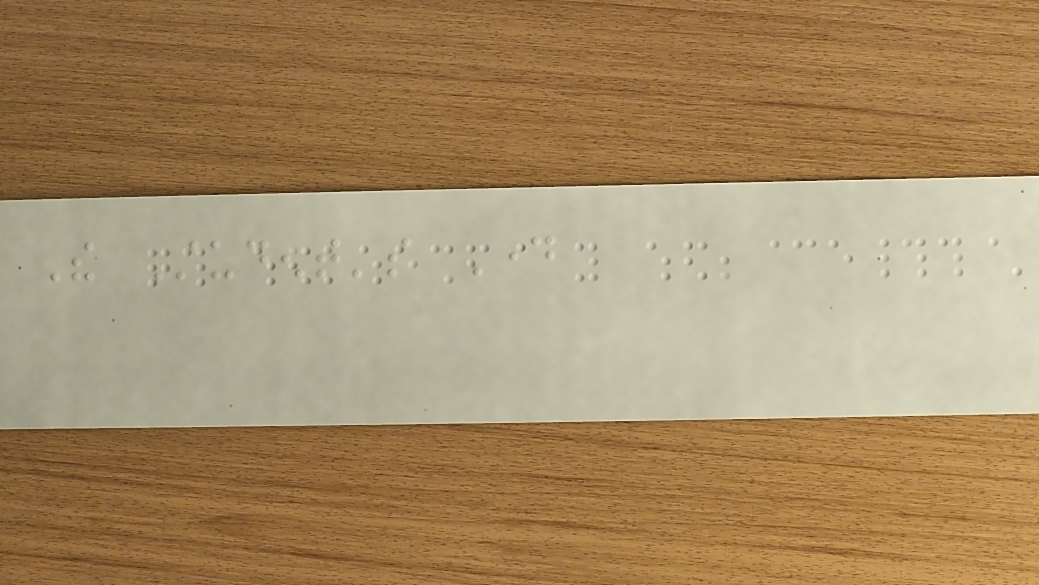The Student's Day
